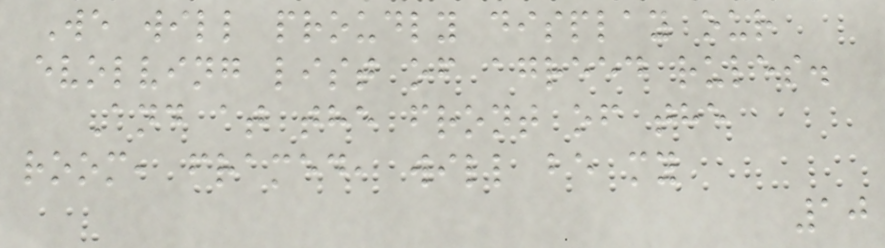We will proudly display our
evolving list of agreed rules.
And at the front of the
room, framed, will be my
10
